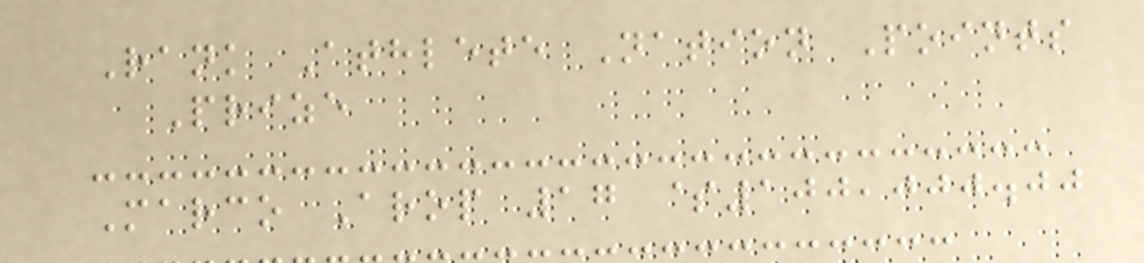Rank Athlete Nation Points
Prize
Marco Arop 17 $100,000.00
